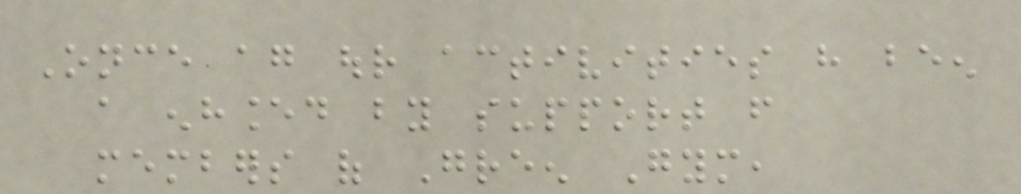Once again our activities have been
a enhanced by support from
members of Green Gym,
